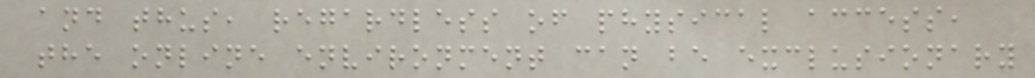and thus, regardless of physical access,
the online environment can be exclusionary
